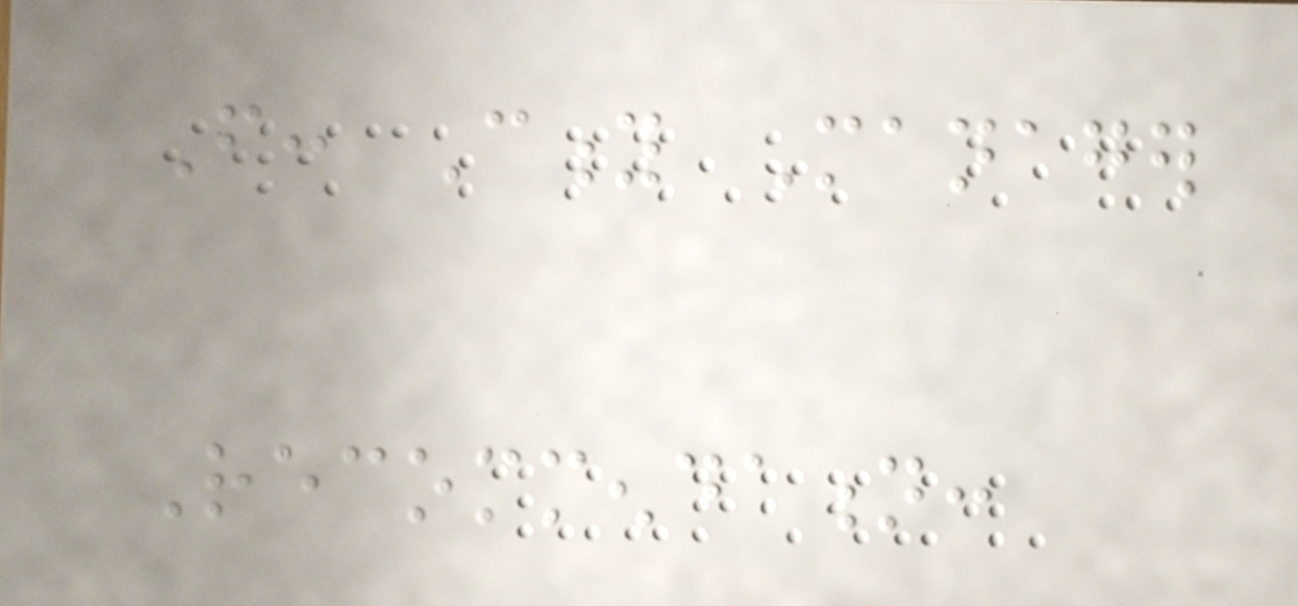From: City Manager
Recommendation:
